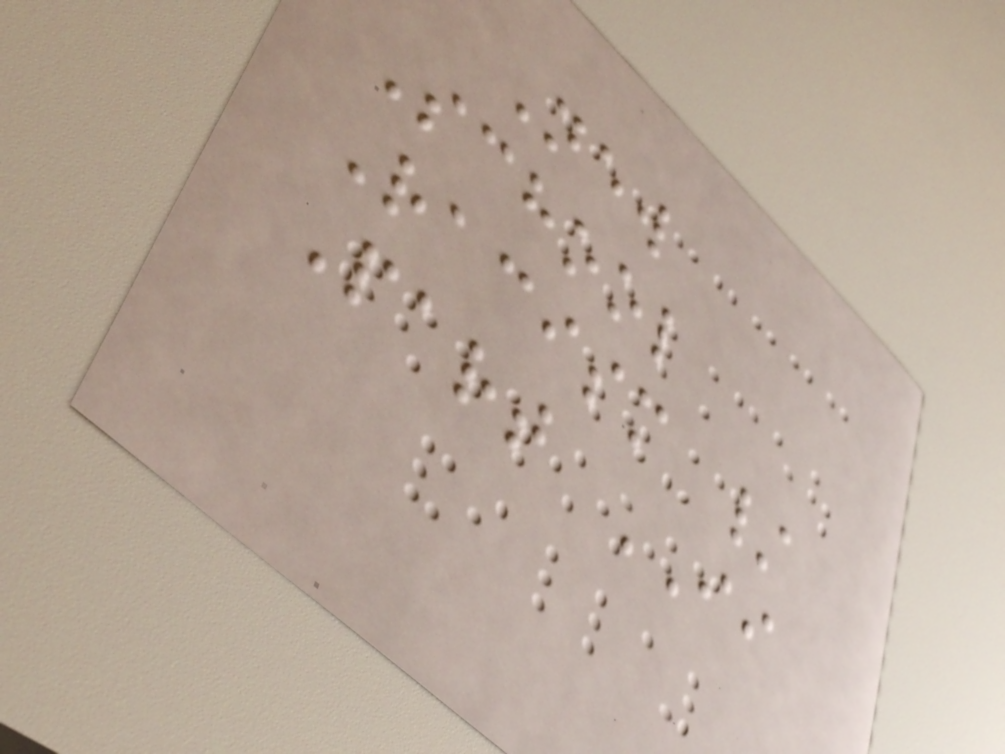New
School
Racism /
Part II
